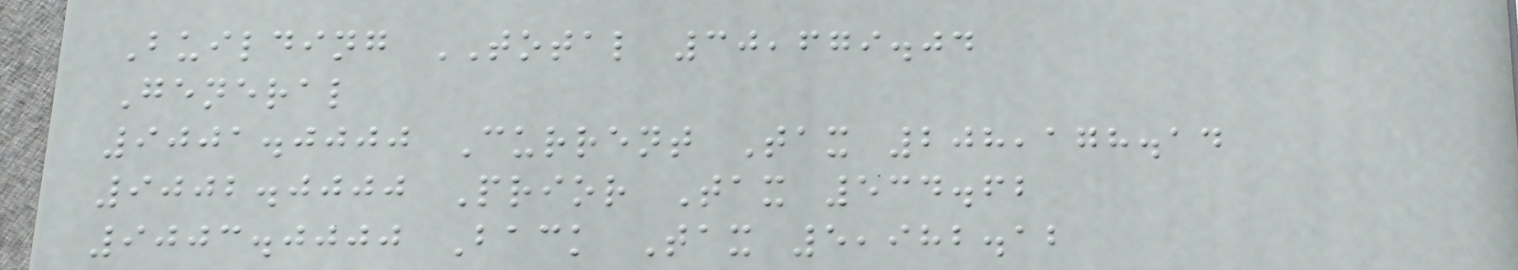Building TOTAL 30,679.04
General
9001.0000 Current Tax 208,178.14
9002.0000 Prior Tax 534.62
9003.0000 Back Tax 5,982.12
